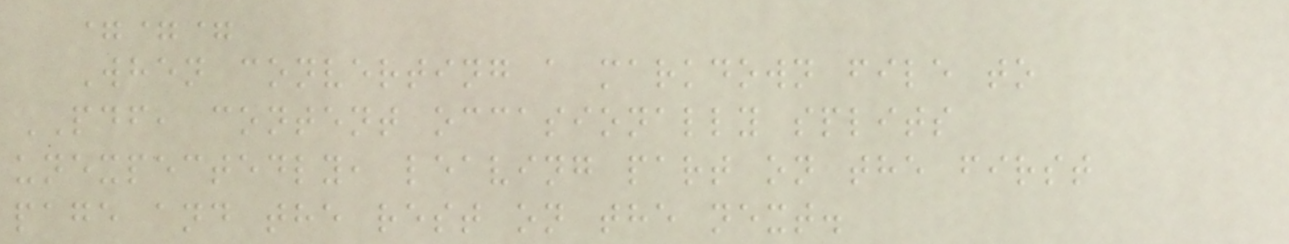===
When converting a markdown file to
PDF, content occasionally splits
unexpectedly, leaving part on the first
page and the rest on the next.
